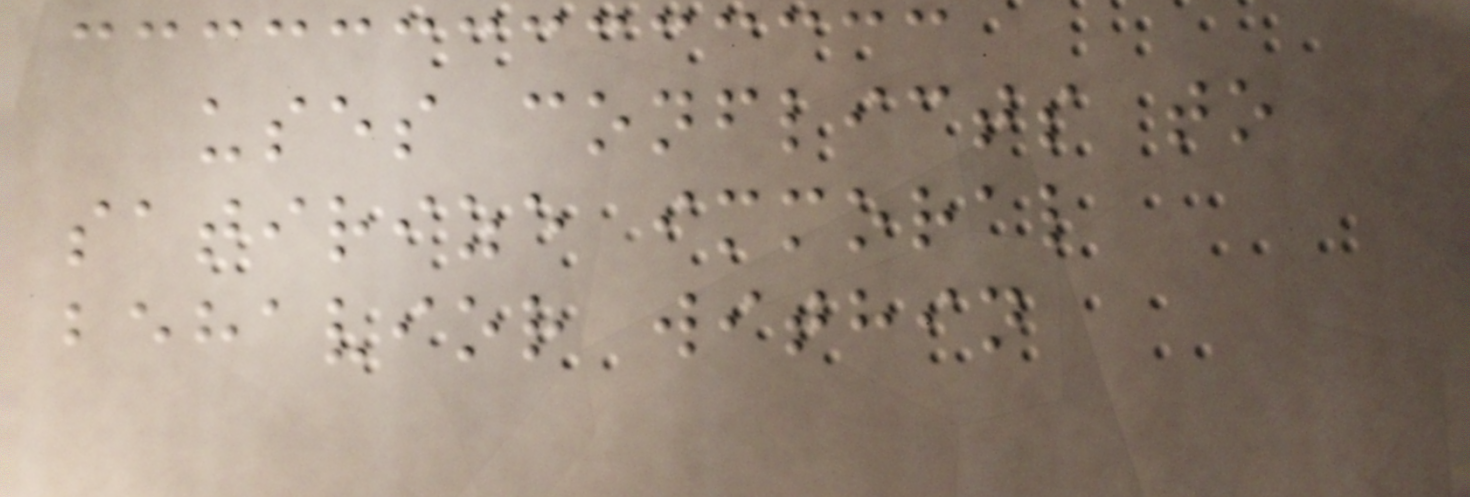uses conflicts to
satirize immoral
behavior within
